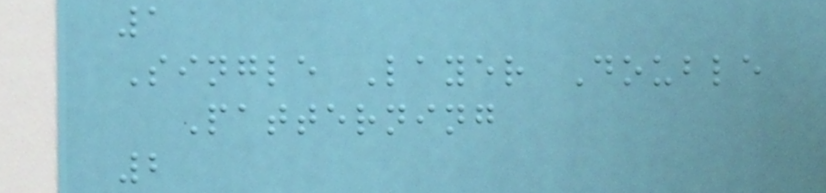1
Single Layer Double
Patterning
2
